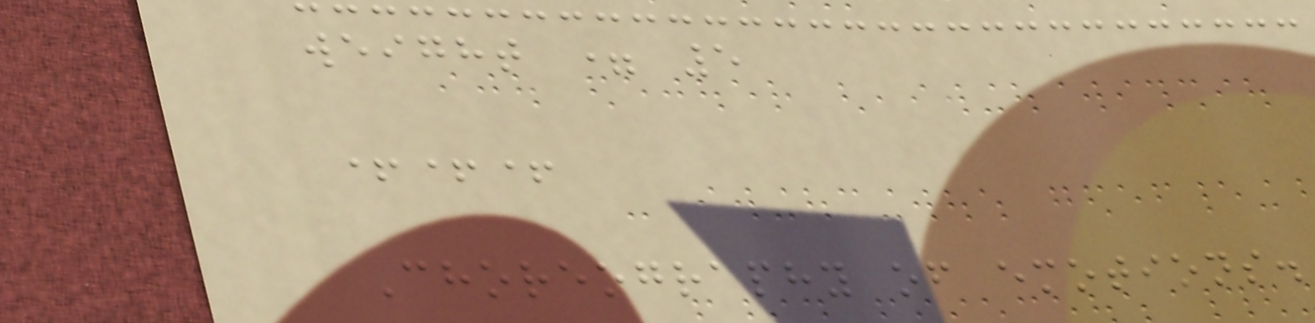weight = 5
+++
Choreography of emotions.
